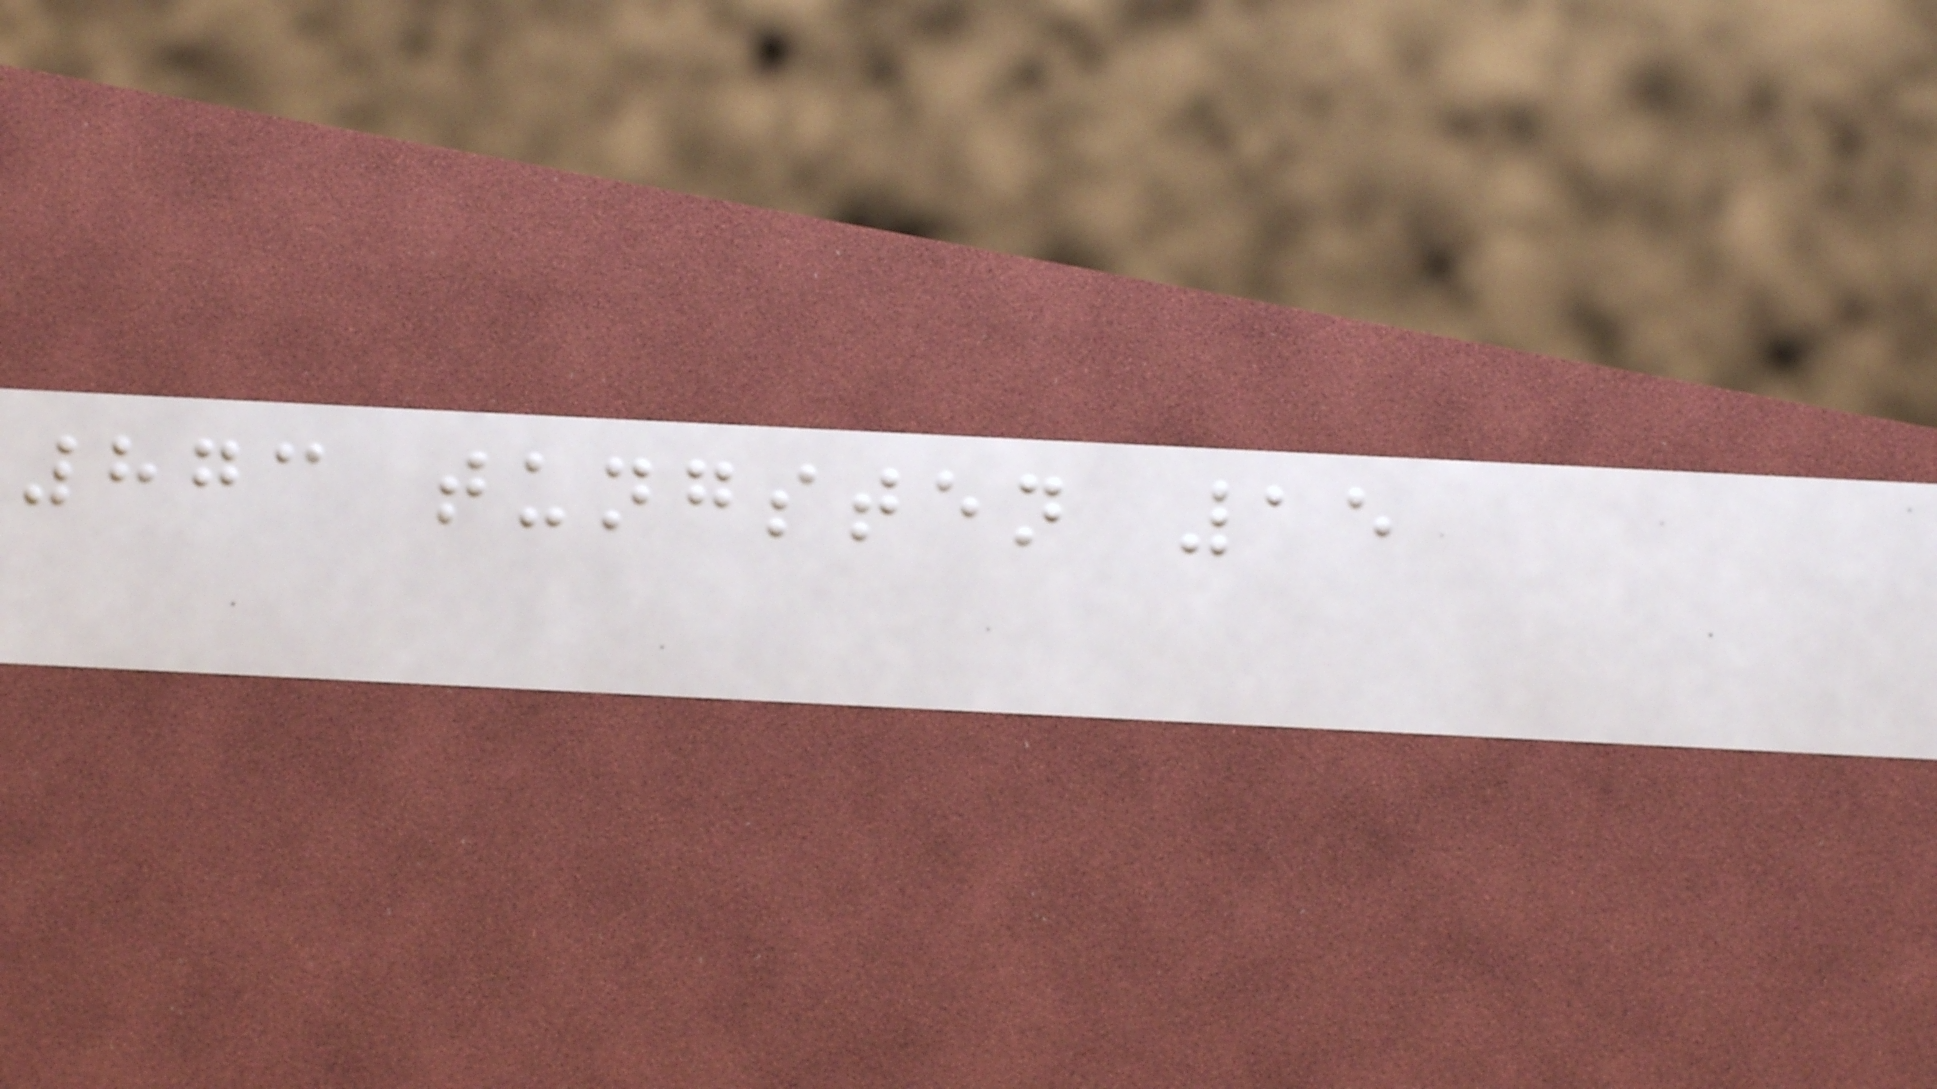873 tungsten 15
